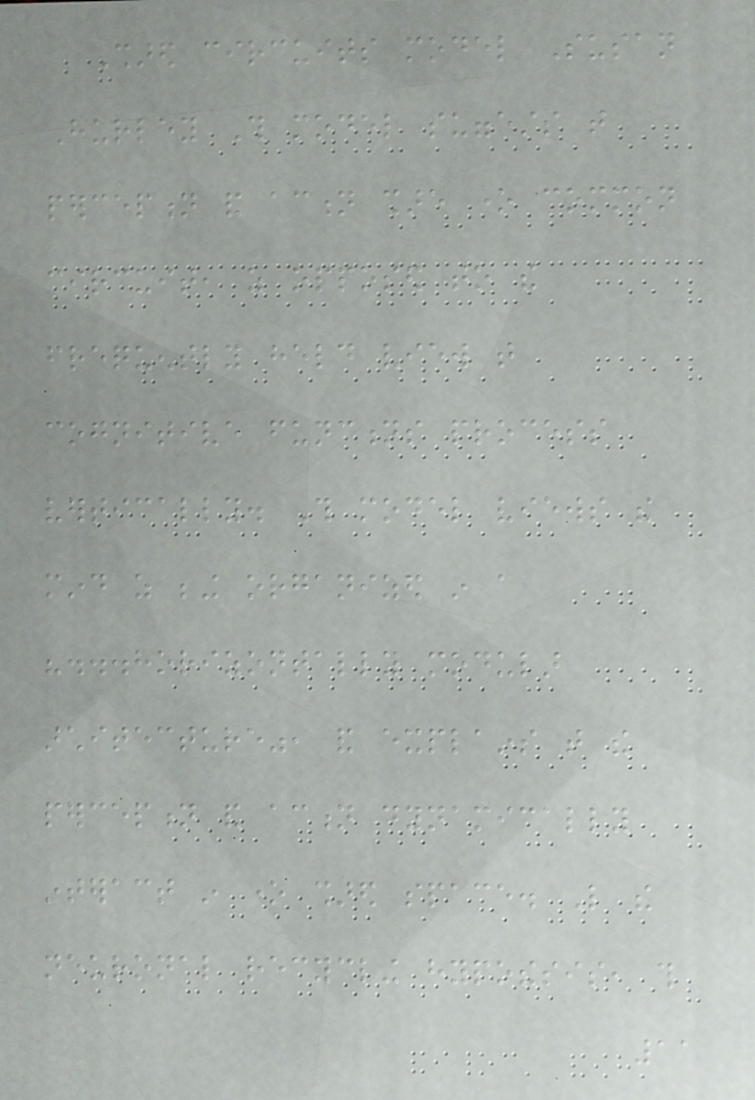Shared circuits model Susan
Hurley This model suggests that
perception and action share one common
circuit, as opposed to the
frequently held view that
cognitive functions process
vertically. This model views the
mind as being organized in a
"...horizontally modular
architecture", and explains that the
perception and action dynamically
interact in one shared space. Like the
neuronal recycling hypothesis, this
11
